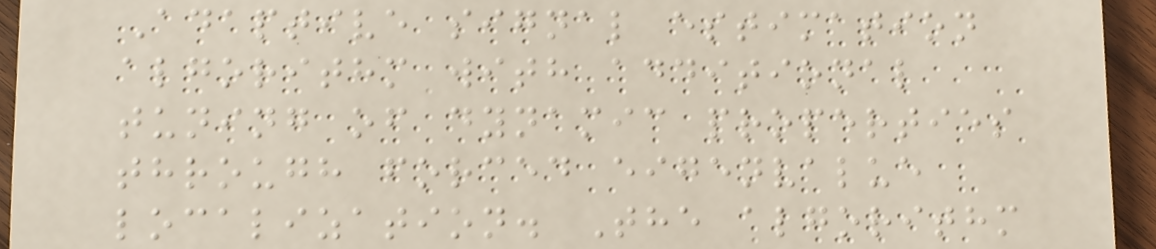Adaptive signal estimation
algorithm with additional
tuning of dynamic properties
through forced eigenvalue
localization. The algorithm
